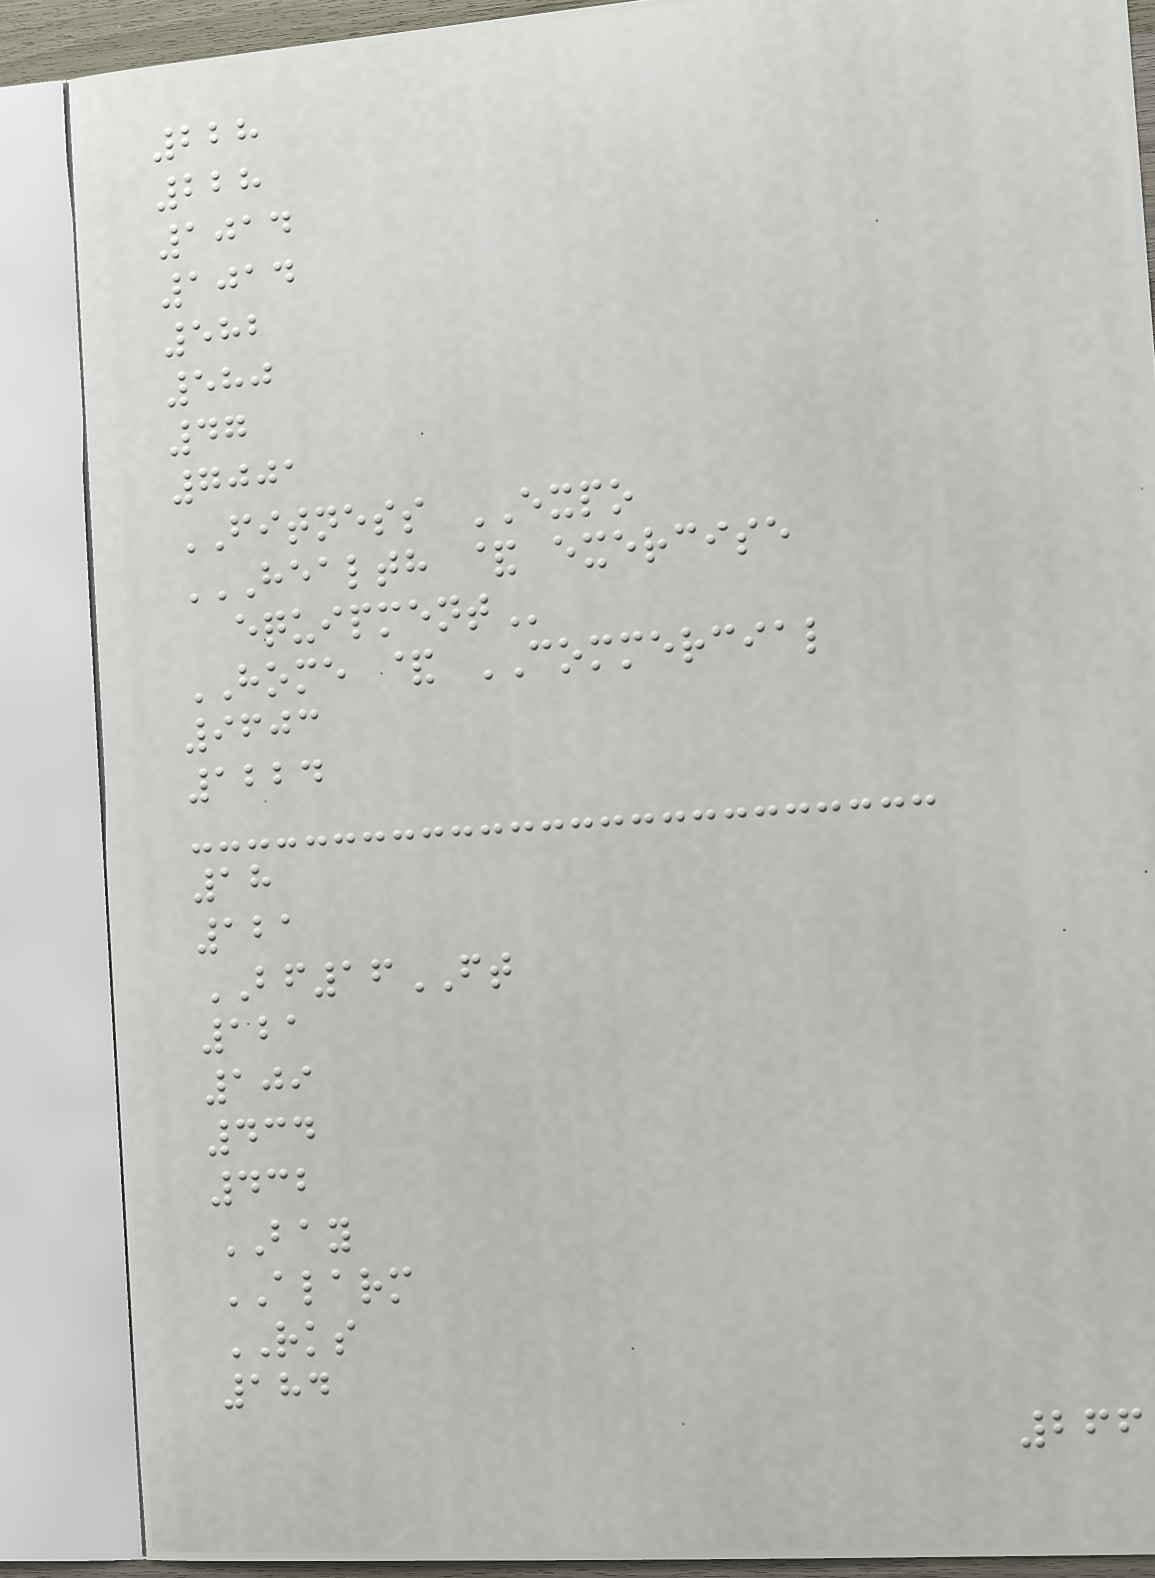228
228
1014
1014
582
580
47
7001
FITNESS EXPO
HEALTH & EXERCISE
EQUIPMENT
HOME & COMMERCIAL
9603
1224
18
121
BF16FT
121
109
434
432
BAY
ALARM
RKS
184
266
